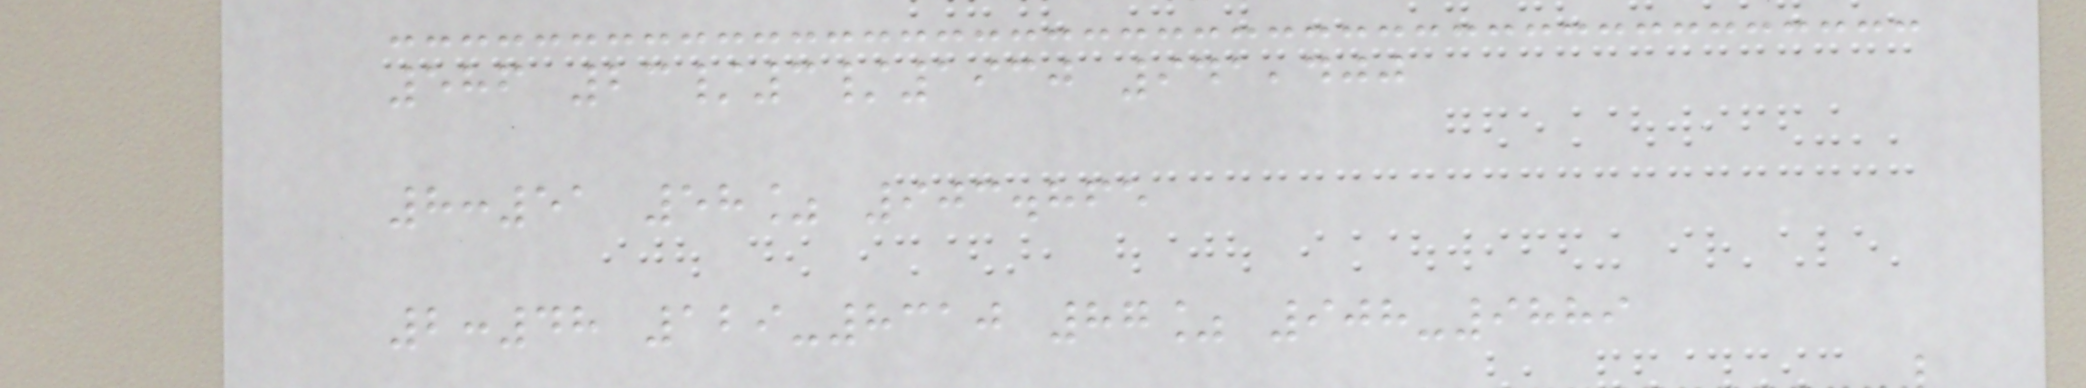586 23/3/1930 941,400
8:51 58% 903.865
2:48 129-8310 87% 908-9889
